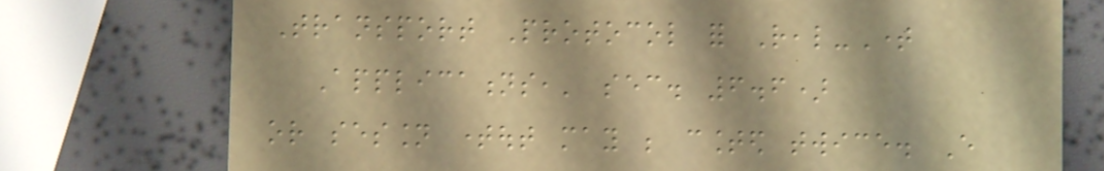Transport Protocol for Real-Time
Applications,' sec. 6.6)
or session timeout may be counted twice. Every
